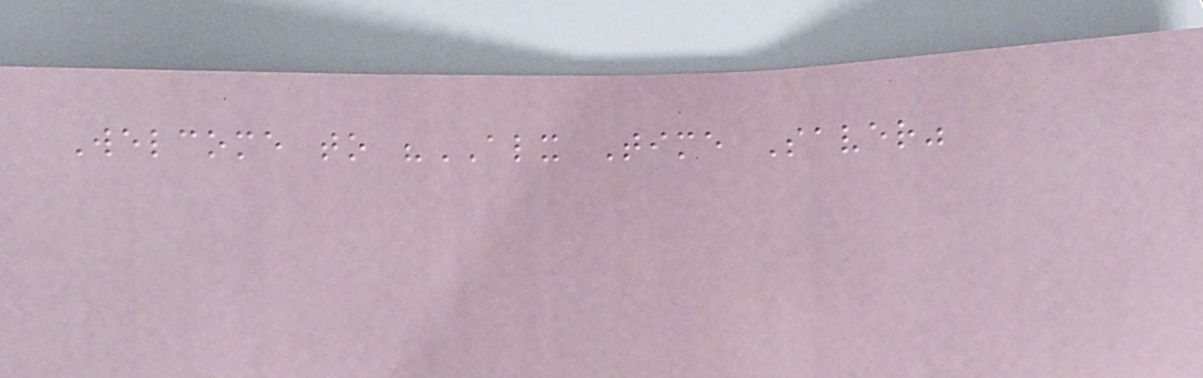Welcome to "ALX Time Saver"
